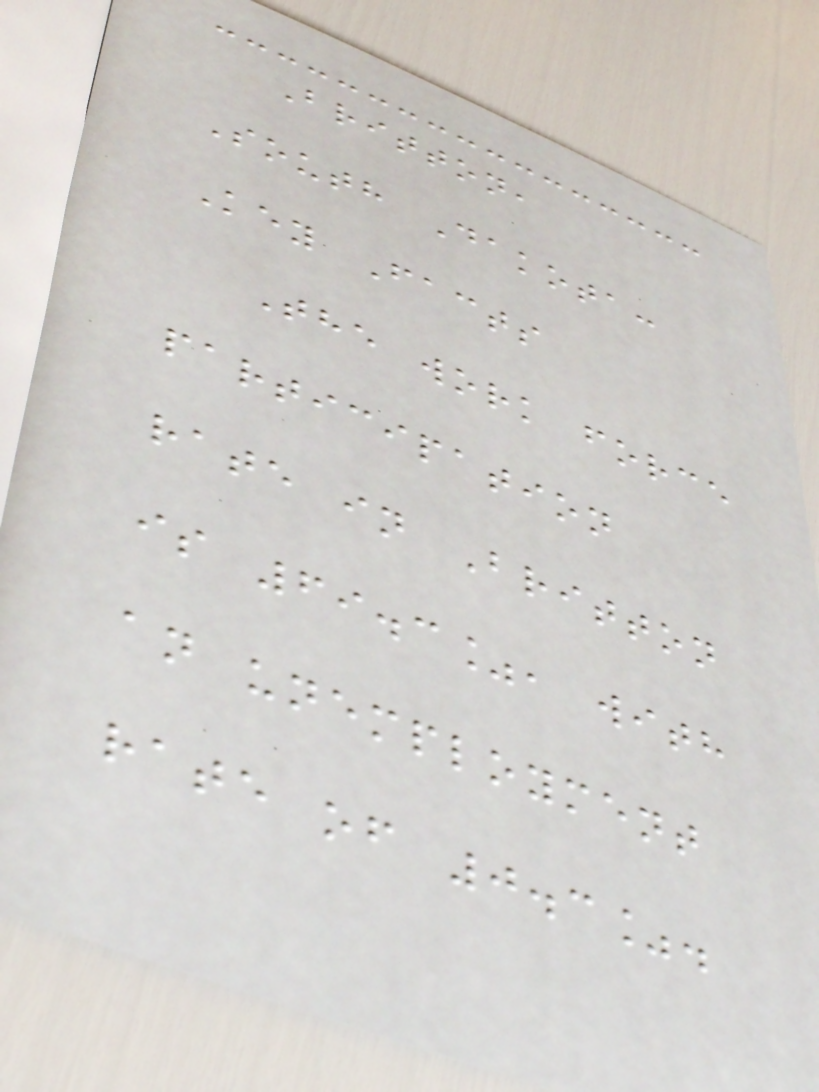Britton,
South Dakota:
Key Facts
The work force
participation
rate in Britton
is 69.3%, with
an unemployment
rate of 0.3%.
